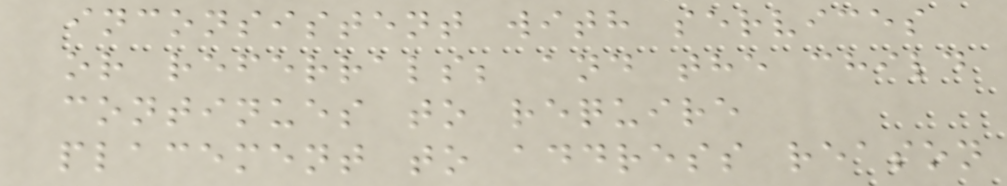inconsistent with services
or referrals; and the child
continues to require
placement to address reason
